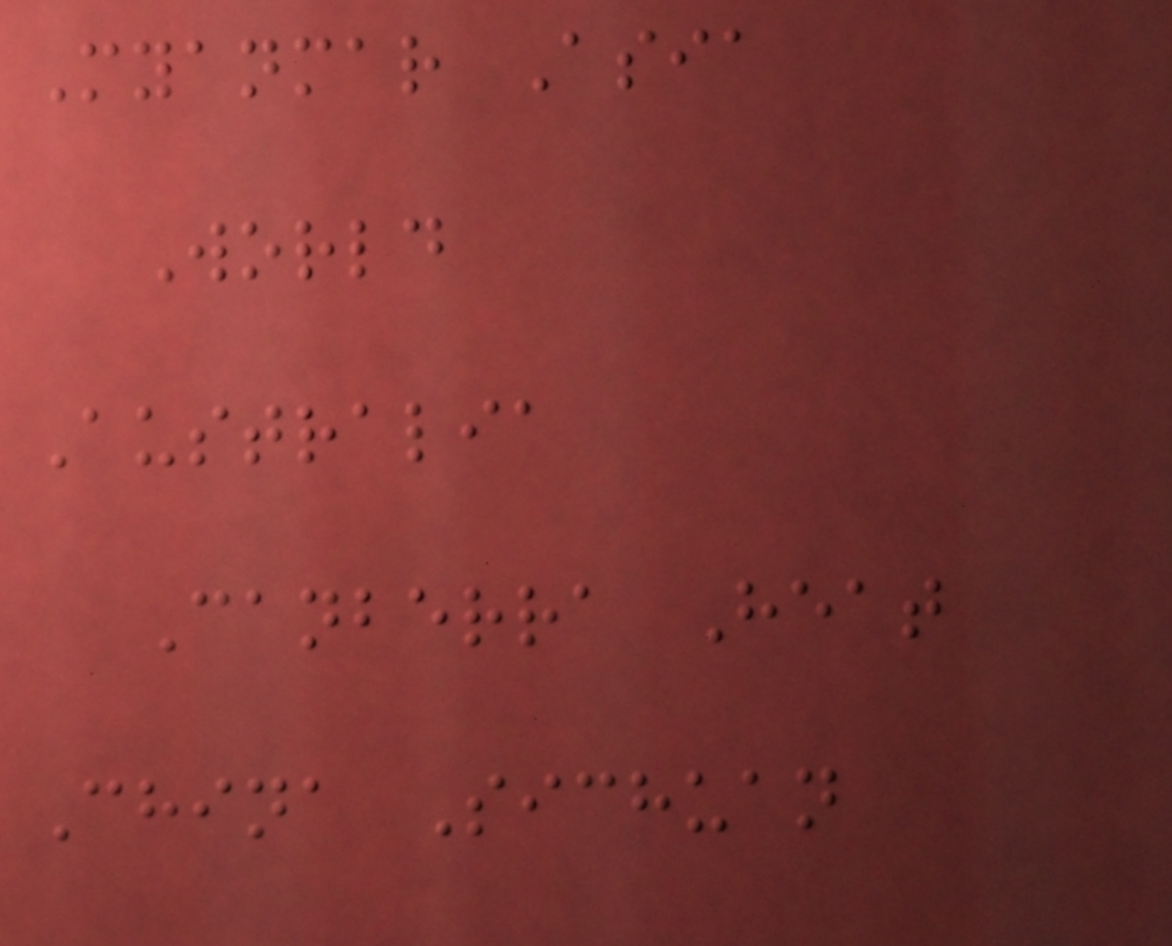Myanmar Asia
World
Australia
Canberra Heat
China Sichuan
